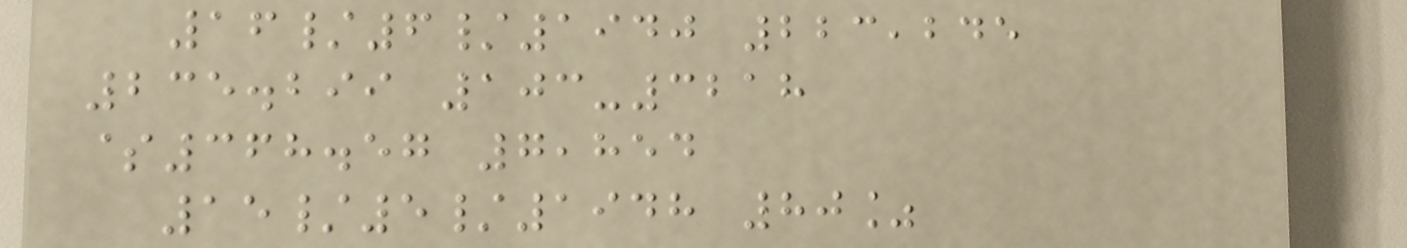16/6/1940 223,245
235.299 103-3218
$368.57 7,854
15/5/1948 80%
